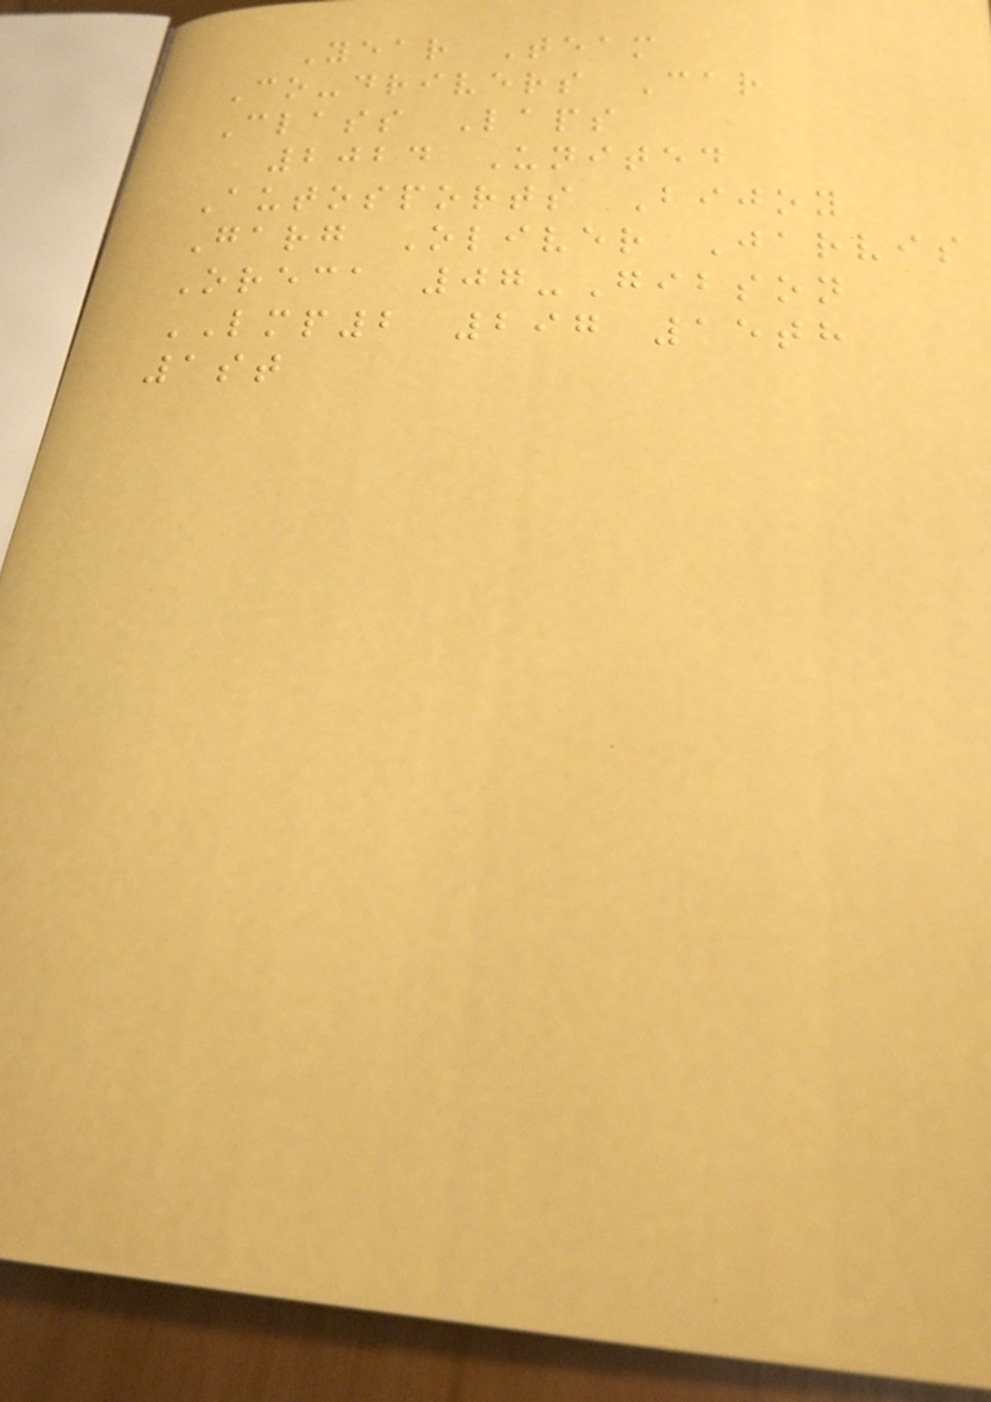Year Team
Co-drivers Car
Class Laps
2024 United
Autosports Bijoy
Garg Oliver Jarvis
Oreca 07-Gibson
LMP2 297 15th
1st
